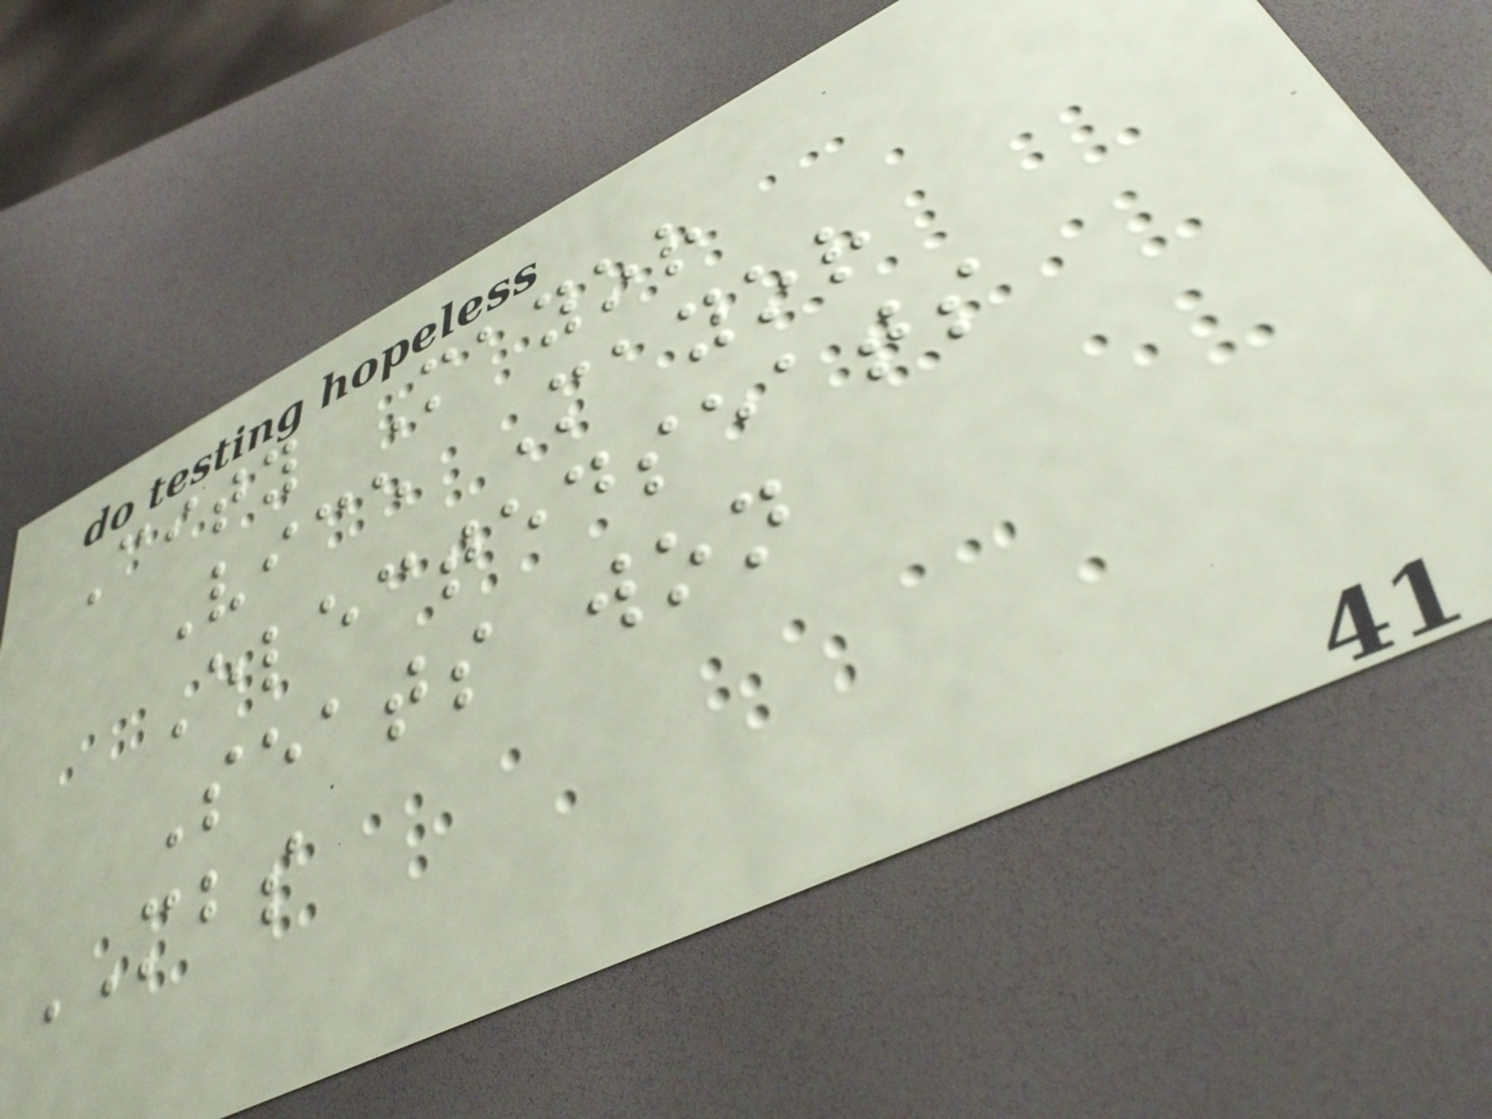City Mayor
Vice Mayor
Electedseats
Seats won
MBS
